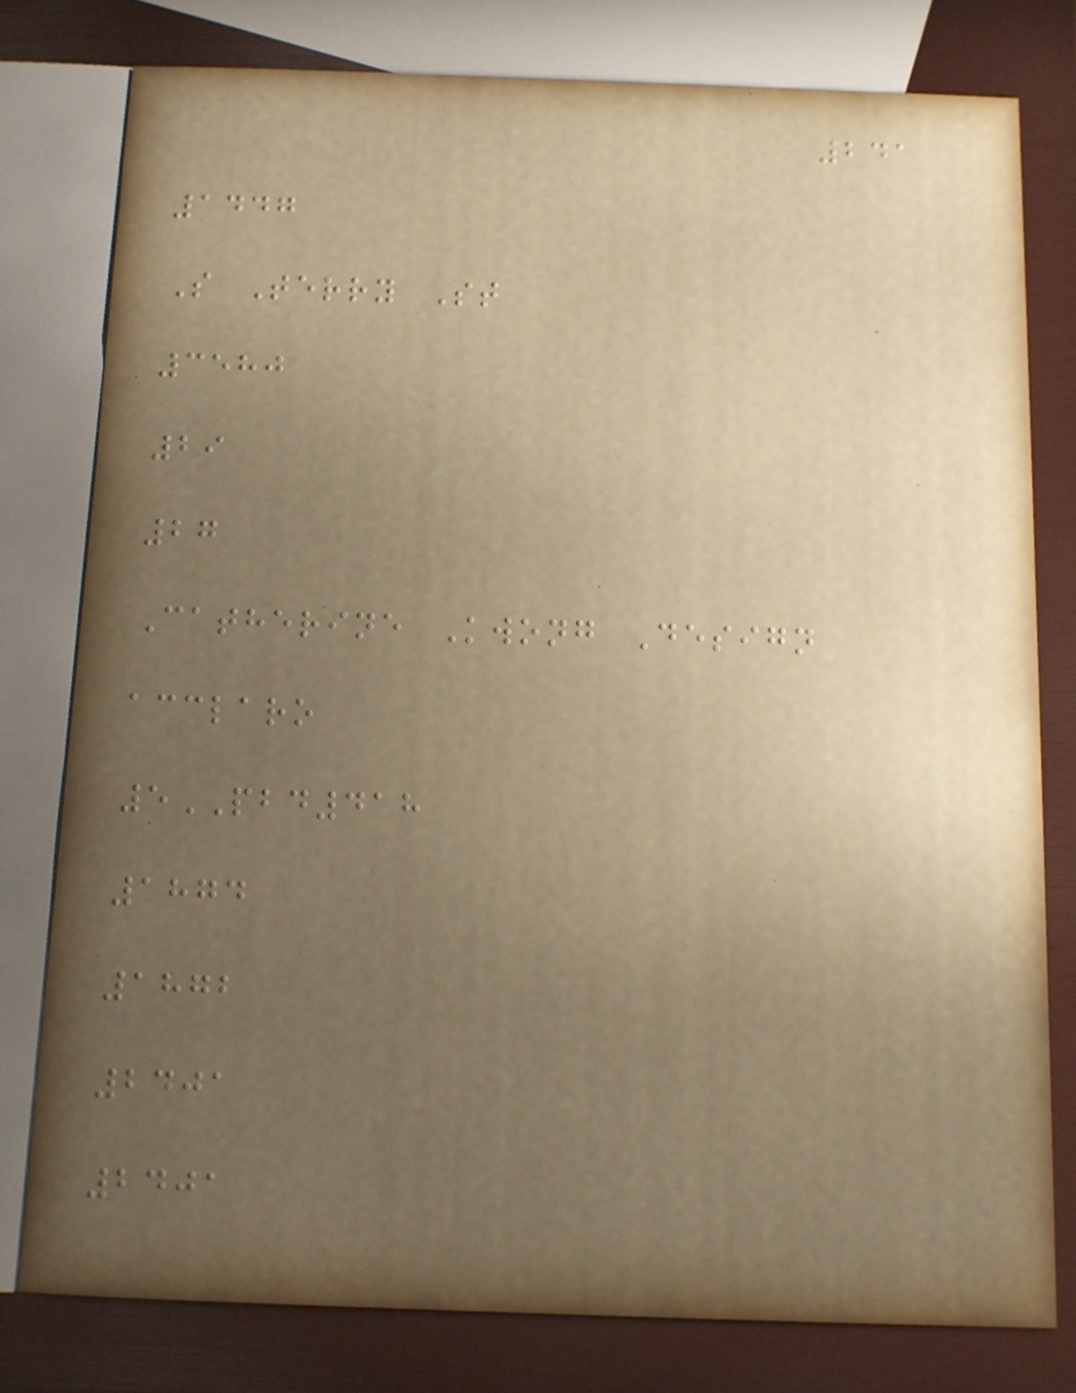241
1447
S Terry St
3580
29
27
Catherine Kwong Design
acclaro
5PBD418
1874
1872
2401
2401
